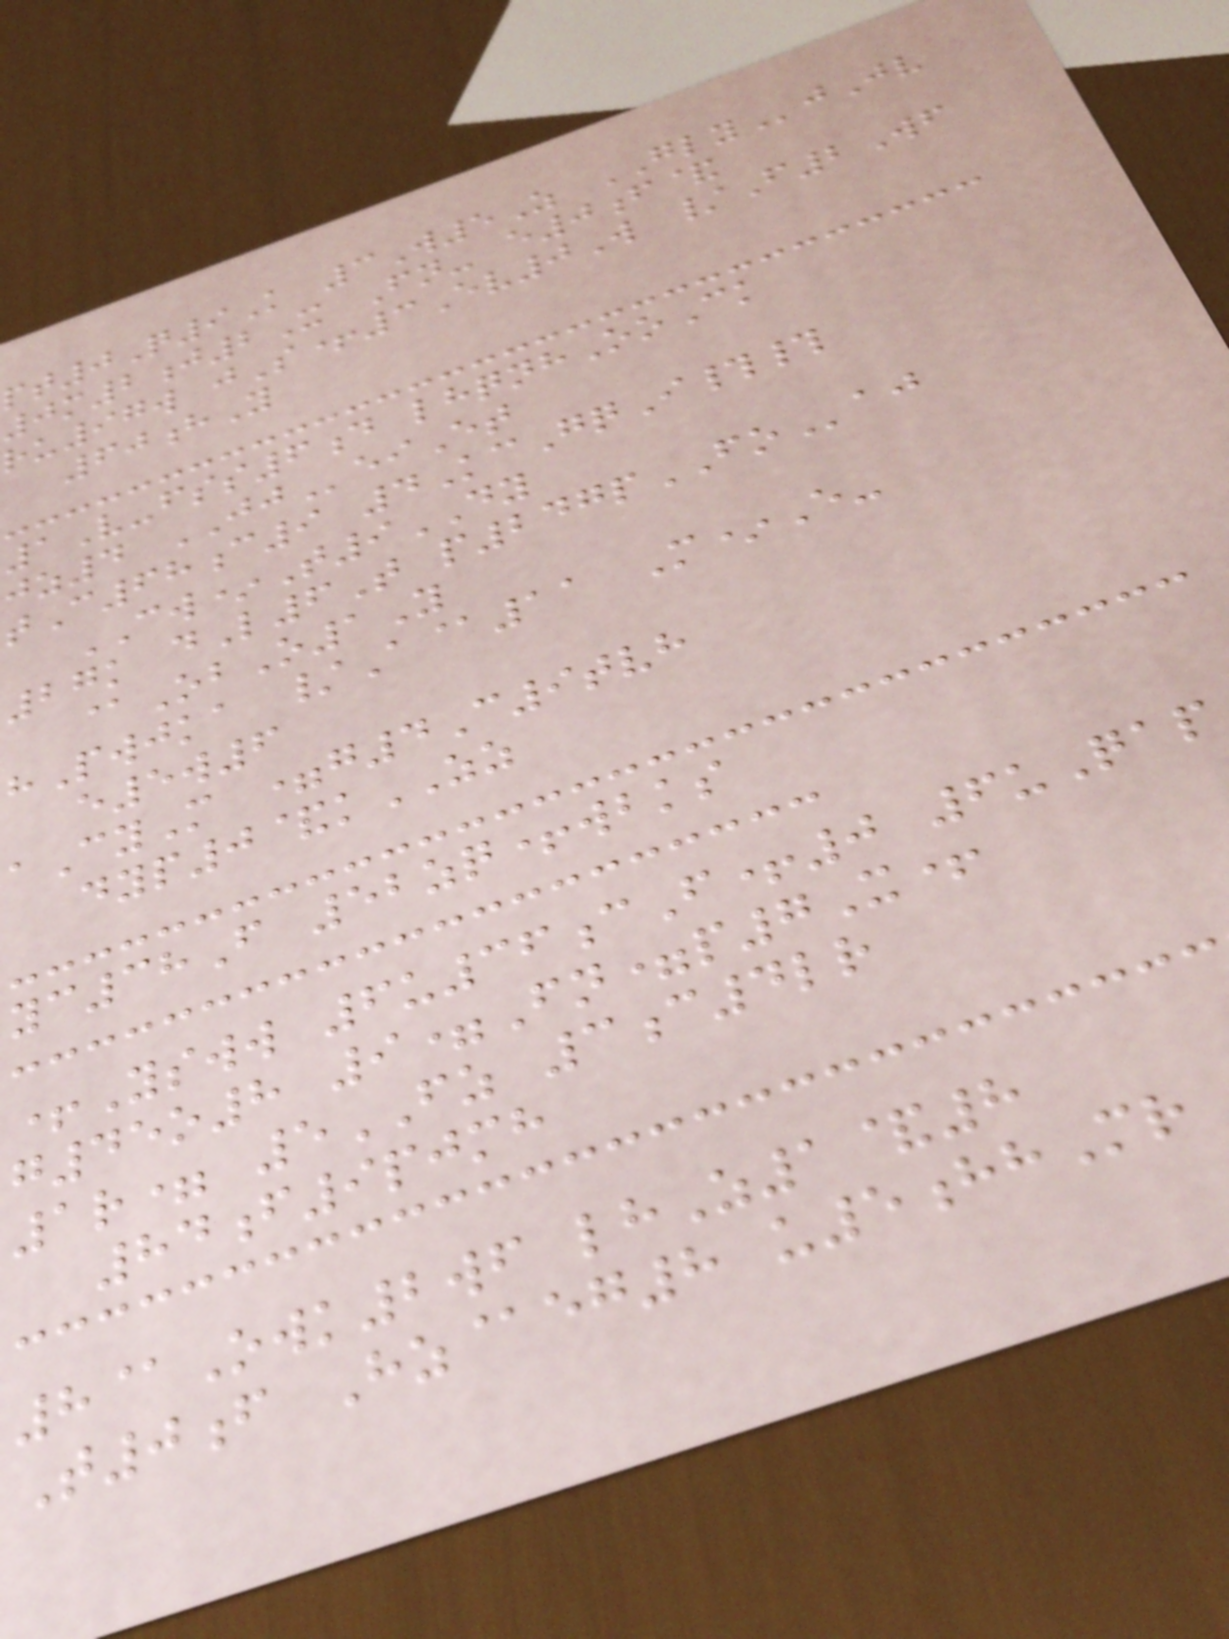pt0Q9K 3W5Z GLYjJv
0m2j2X Fn- e0f&
ru97w jS+3Ev0W /F2Wf
60hY
1V-fss6d lhqnhOoCk
jz4 JJeiEt
tC68c9 4KcGqI##
CW*T9DY
27k dL6T p247pFOaj
@ObO1Y
hPwjka /A@11 M*E-
e5w6
aCyM =g4C9tvh
dyp0&kZZ
yc38F 52zq+wbks
+Ysww 6u36cF+0 6uQap
g45o8 9=Fn=p7X+
1r= 5FZ 3c4lr
84f9pjmh
8@Owk2wf lhZ1&8
T0f Hz@eg8 u5hhMr
